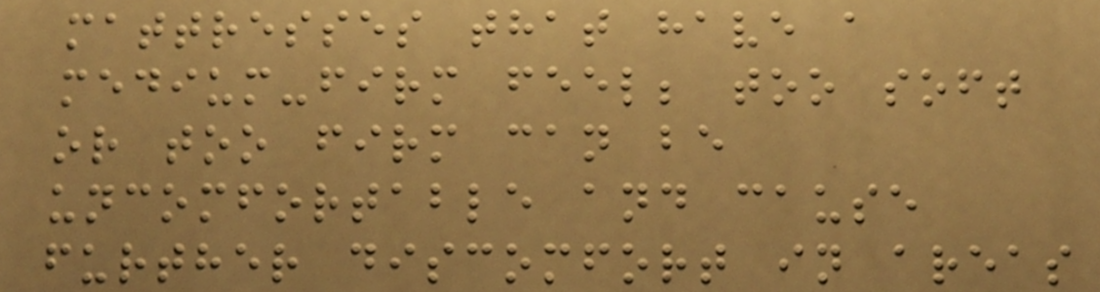mattresses that have a
medium-firm feel; too soft
or too firm can be
uncomfortable and cause
further discomfort in areas
